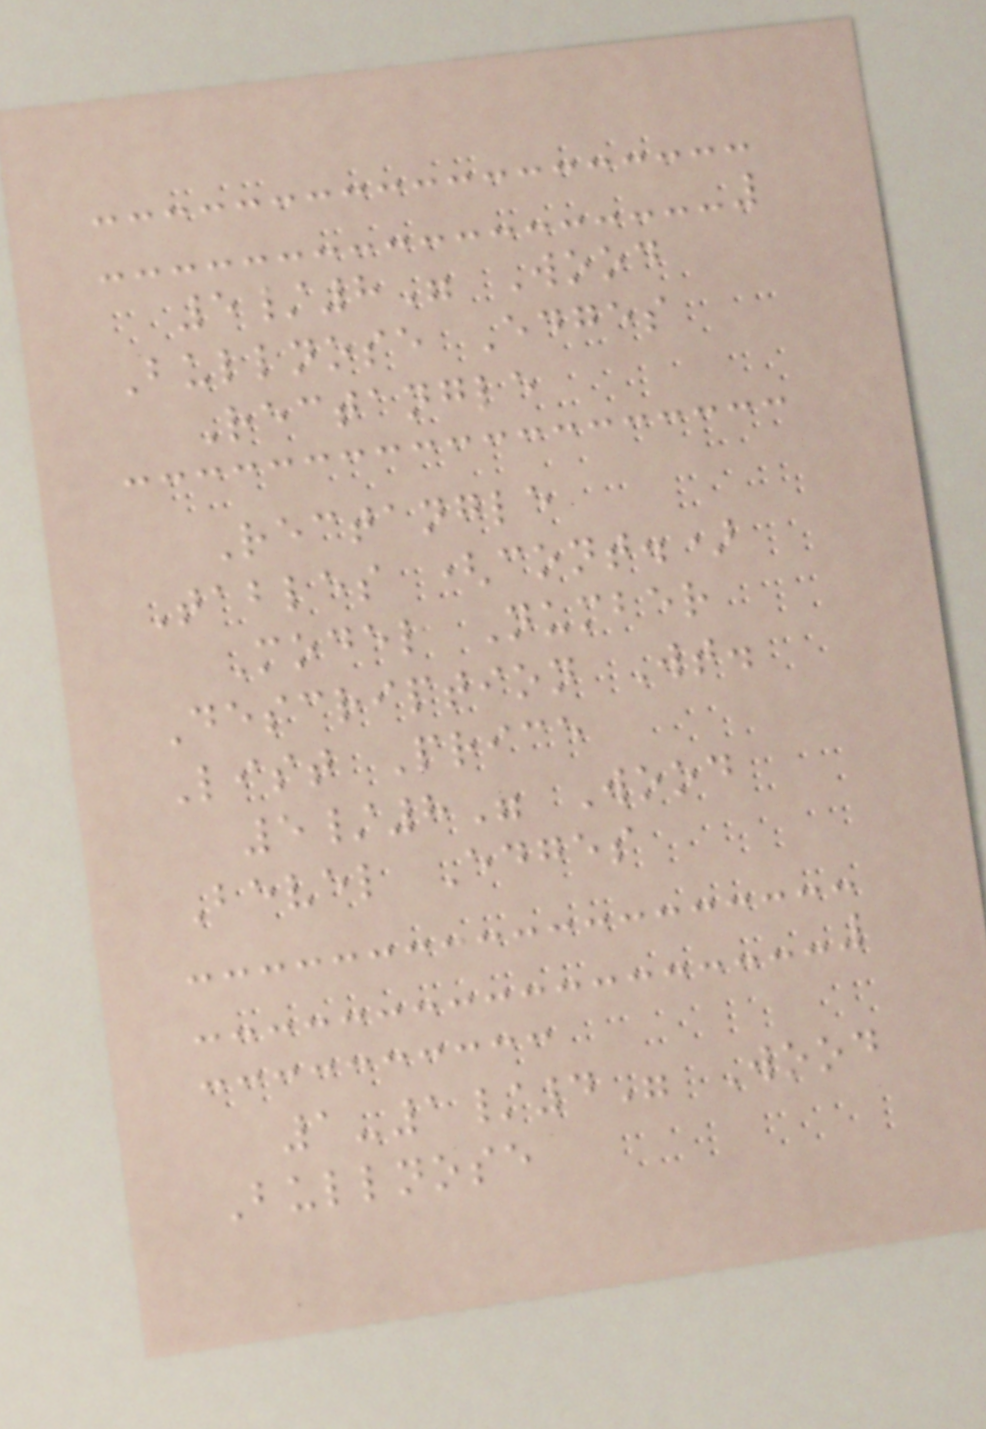5/8" Wood
Bullnose Edges
Rectangle
Rectangle
Tables (cont.)
Model Number
Description Wt.
List Price
5/8" Wood
Bevel Edges
1-1/4" Wood
Bullnose
